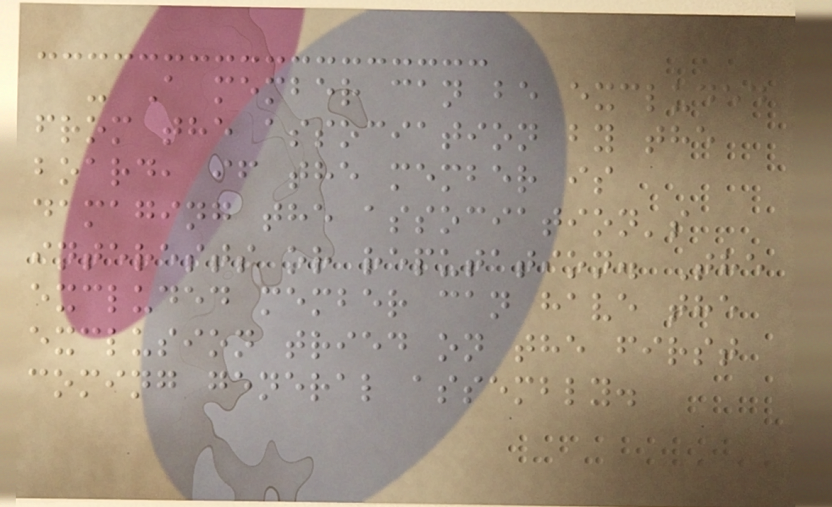- A member can be excluded
from the association by the
board, if the member is
damaging the association's
interests or reputation. The
excluded member can have the
exclusion tried on the first
coming general assembly.
